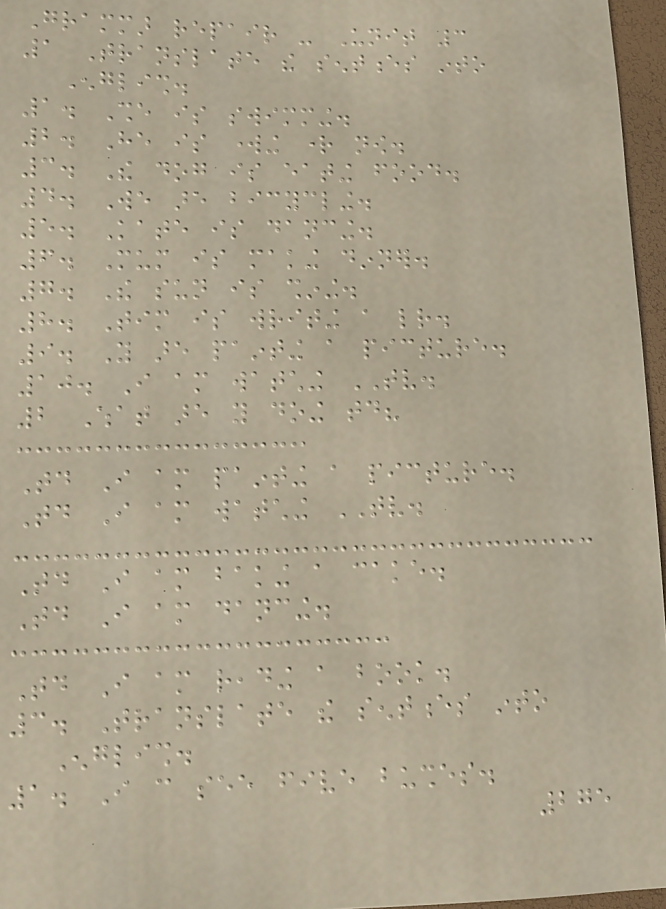Grammar repair - Unit 3
1 Translate the sentences into
English.
1. She is swimming.
2. He is working right now.
3. The dog is eating food.
4. We are bicycling.
5. Kate is dancing.
6. Mum is making dinner.
7. The sun is shining.
8. Tim is writing a letter.
9. You are painting a picture.
10. I am watching TV.
2 What are you doing today?
Today I am painting a picture.
Today I am watching TV.
Today I am baking a cake.
Today I am dancing.
Today I am reading a book.
3. Translate the sentences into
English.
1. I can see five bushes.
275
